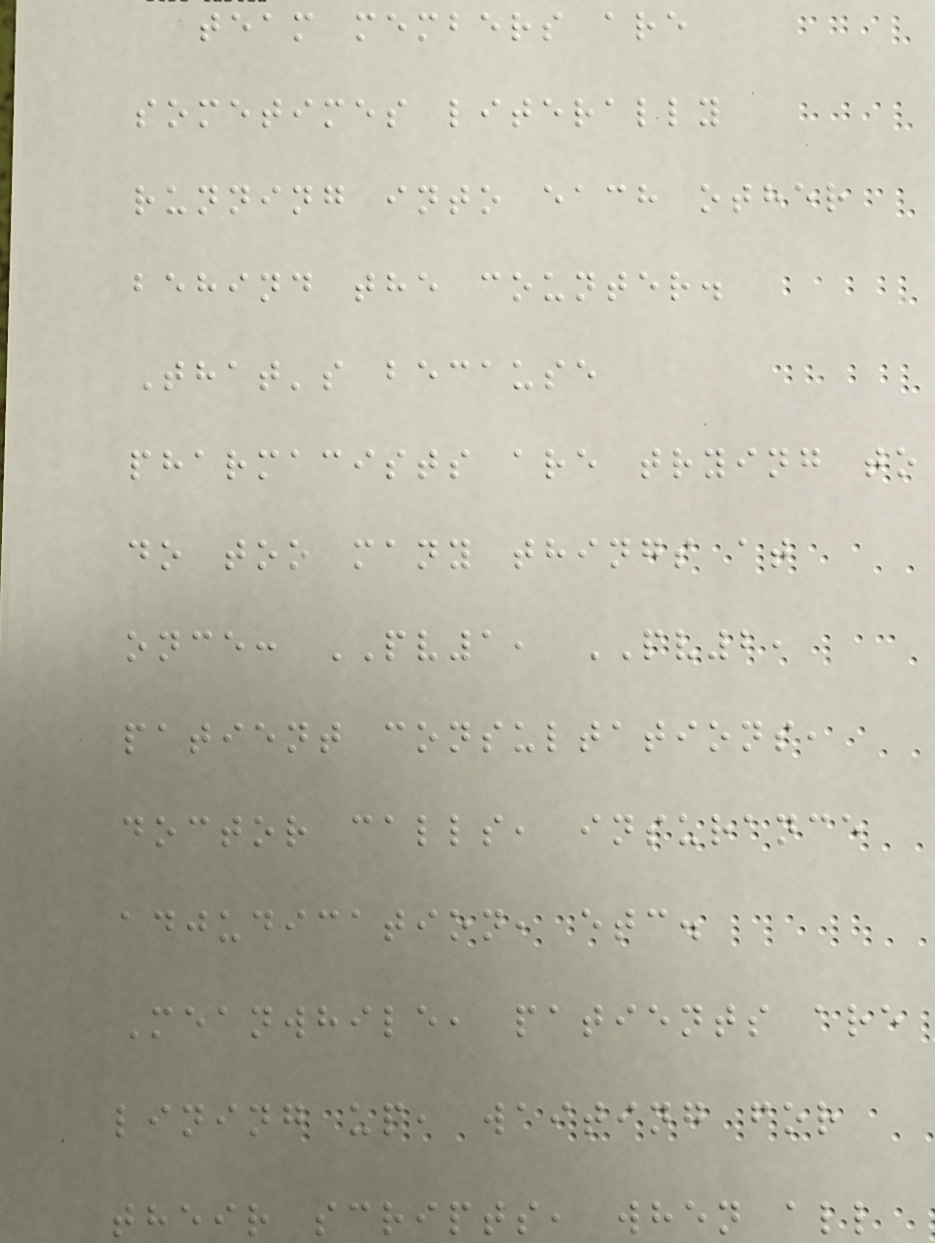team members are
sometimes literally
running into each other
behind the counter.
That's because
pharmacists are trying to
do too many things at
once: PV1, PV2,
patient consultations,
doctor calls, insurance
adjudication, etc.
Meanwhile, patients are
lining up, waiting for
their scripts, when all
